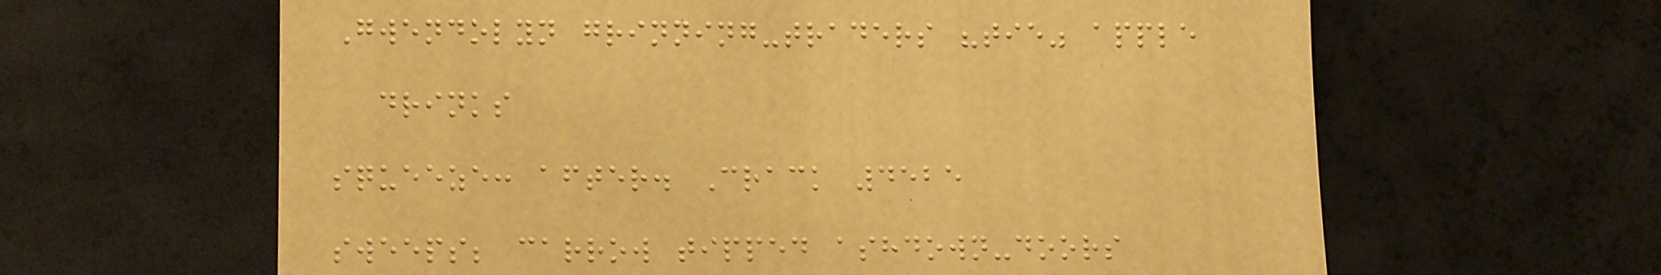Gwendolyn grinning-traders "tie" apple
drinks
squeeze: after. Crack 4525
sweeps; carrow tipped ashdown-doors
